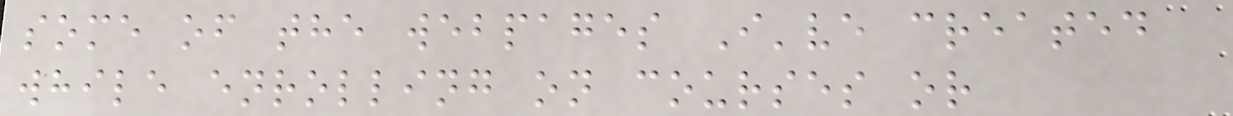some of the webpages I've created
while enrolling on courses or
